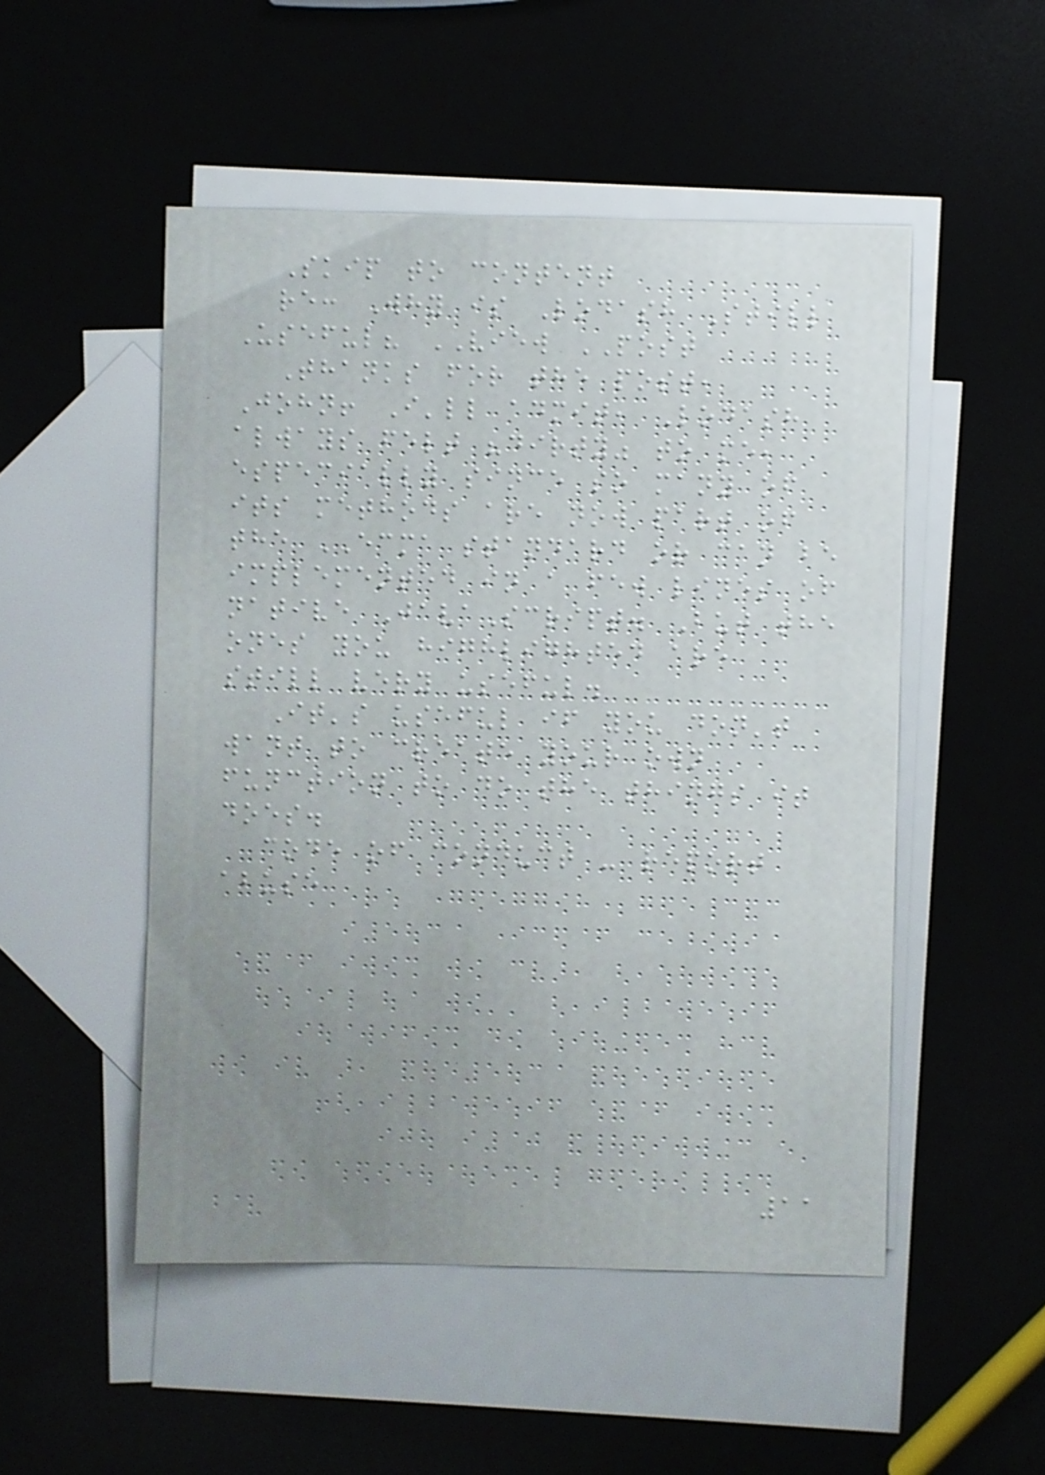Skip to content
re: Why is Lodash Still
Useful? VIEW POST
Thanks for the post,
John! I'll admit, Lodash
always felt "dirty" to me,
especially since so many of
its methods are now part of
the ECMA standard or can be
implemented in a few lines of
native JavaScript. But the
ones you highlighted are
still very useful.
It's useful if you don't
want to create your own
function to do the things it
does.
code of conduct - report
abuse
11
